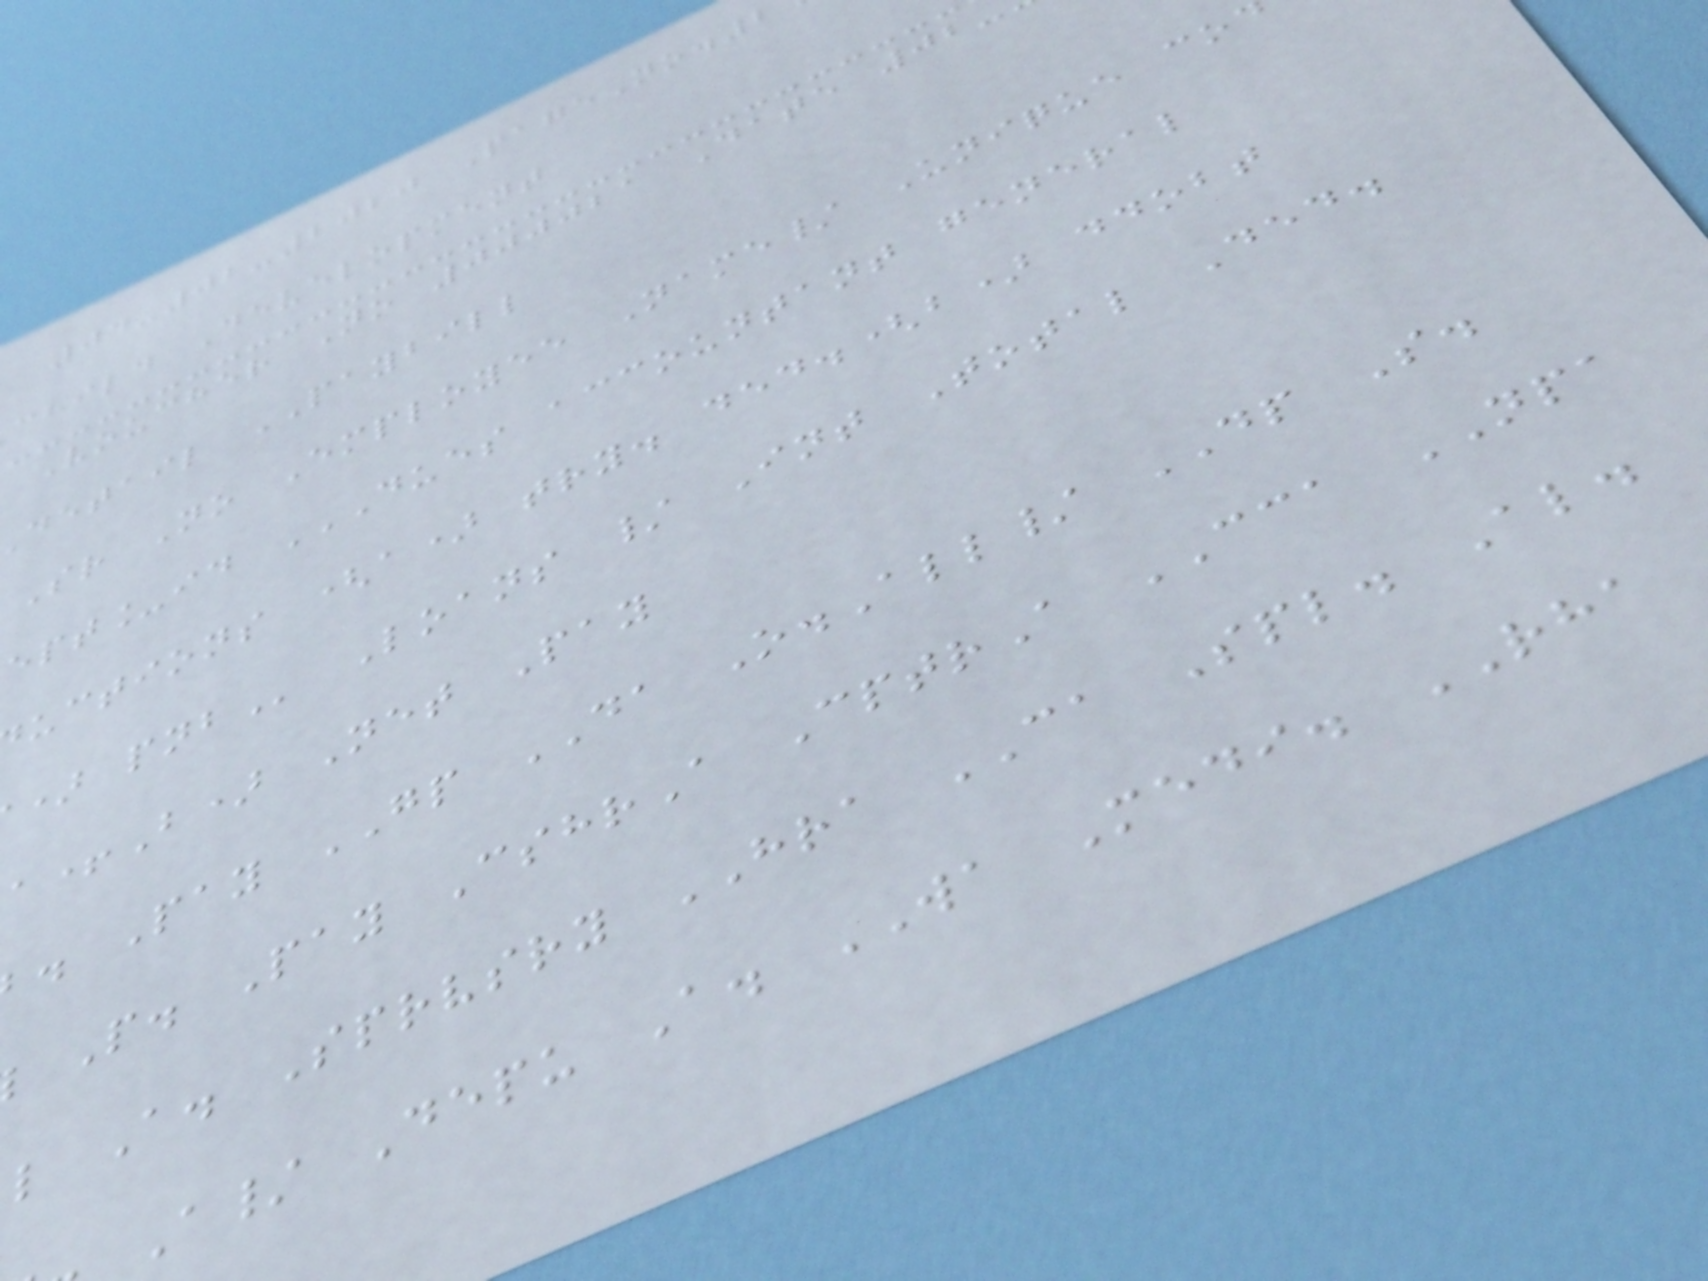04-02-2020 PageNo.2
child Development
Voucher No 000021 Date 02-
detail PAYBILL
Sr No Employee Name/ Unique co
uctions (a) try. ded.(b) ddobt
+B) Net Pay
. Pay GP DA O.All/ DP S.
P. Pay CshrA CptrA CCA NPA
l A. Sprvsry HRA CA Spl. Al.
A/ Depu A. WA Medi. RHA
